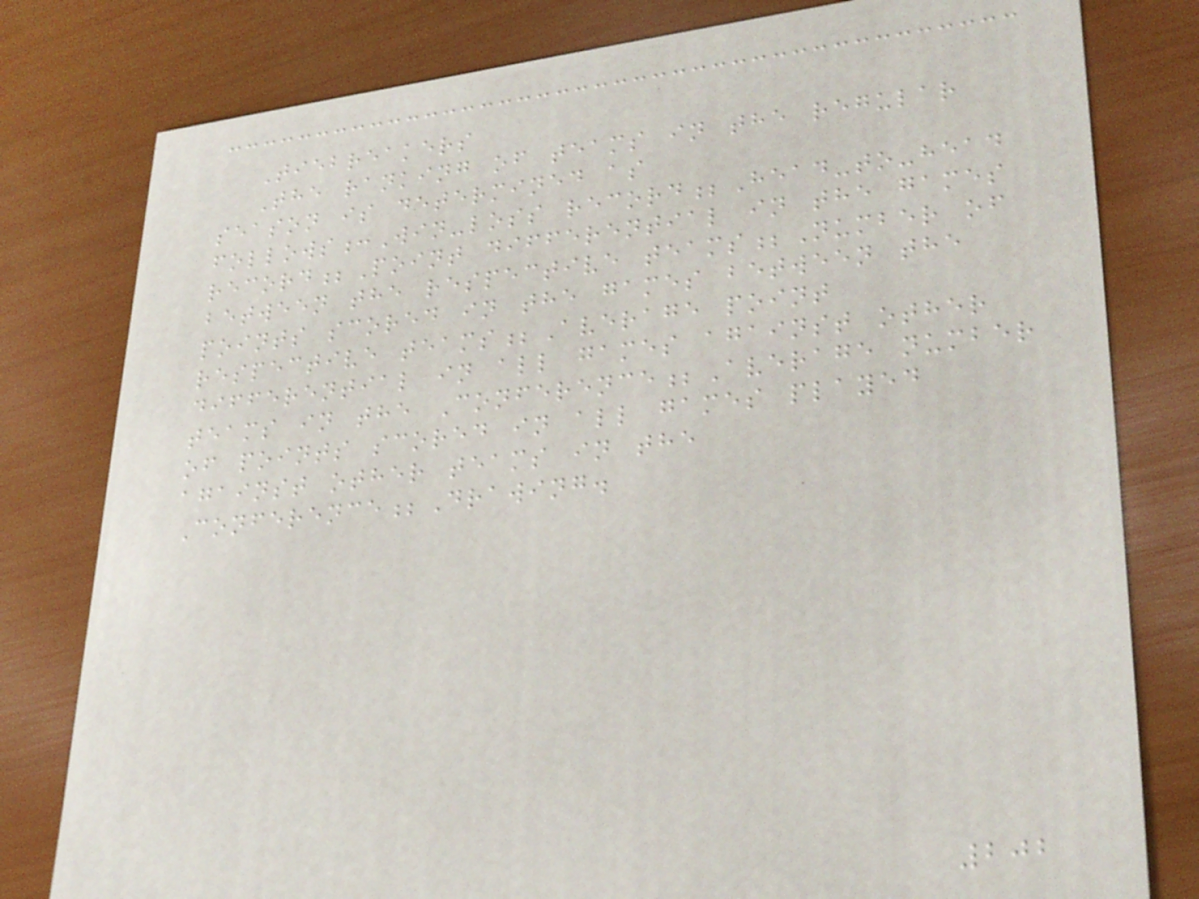Tiebreakers
The ranking of teams in the regular
season is determined as
follows:Win-loss record;Head-to-head
record;Point differential in the games
between the respective teams;Number of
points scored in the games between the
respective teams;Average point
differential in all games against other
teams in the Conference;Average number
of points scored in all games played
against other teams in the
Conference;Drawing.
202
